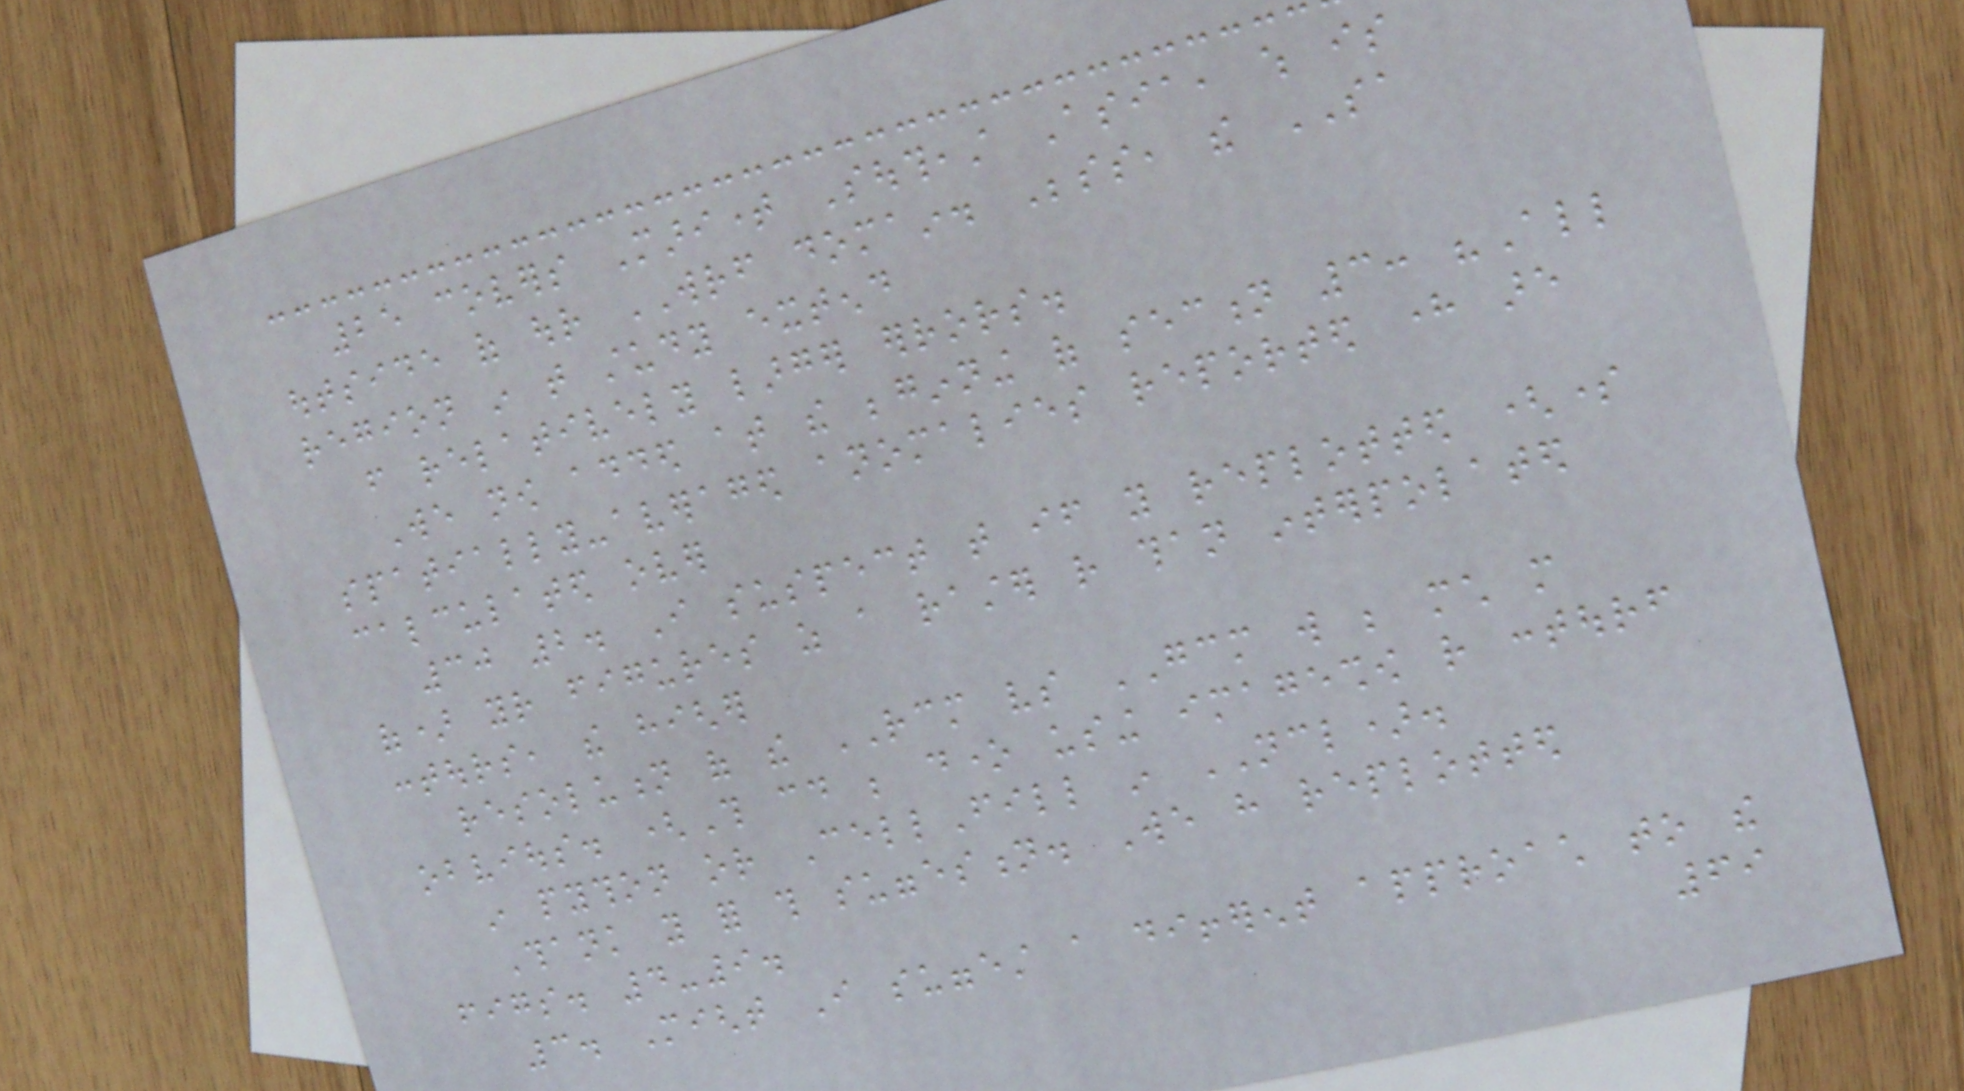25 covers Maritime Southeast Asia, which is
outside of our WRF domain. Besides, the SA
region in that study extend
from relatively larger errors.
We now added at the beginning of section 3: "All
spatially-averaged anomalies reported here are
calculated over
30 2. I suspect that if you replotted (some
of) your figures as a raster rather than interpolated
contours, the higher
resolution of the RCM vs GCM will be much more
obvious. (This could be done using imageshow rather contourf
in python or CellFill in NCL).
Thank you for this suggestion. We have replotted
figs. 4-9.
3. Might I suggest a different approach to the
69
